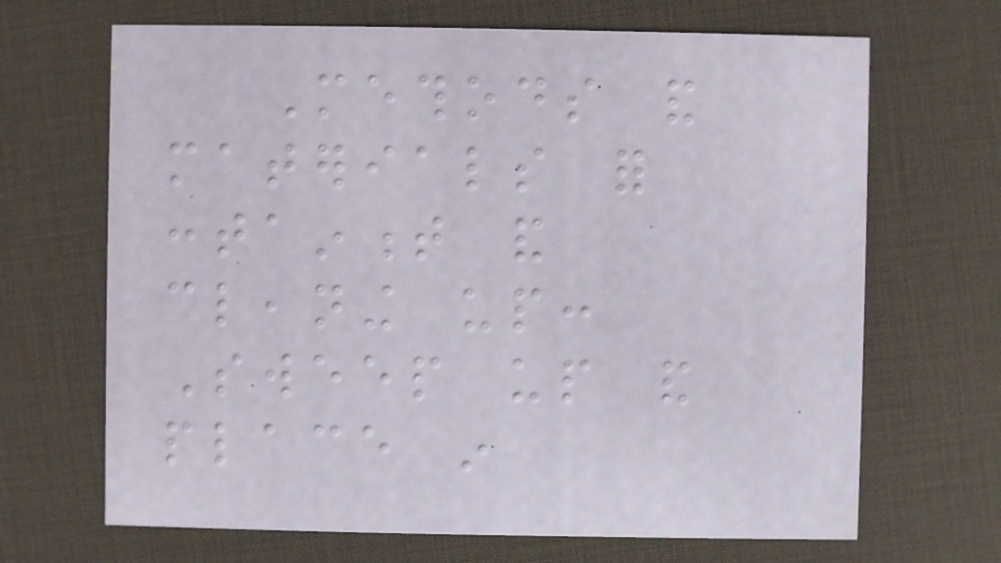Methods and
materials for
containment and
cleaning up:
Sweep up and
place in
